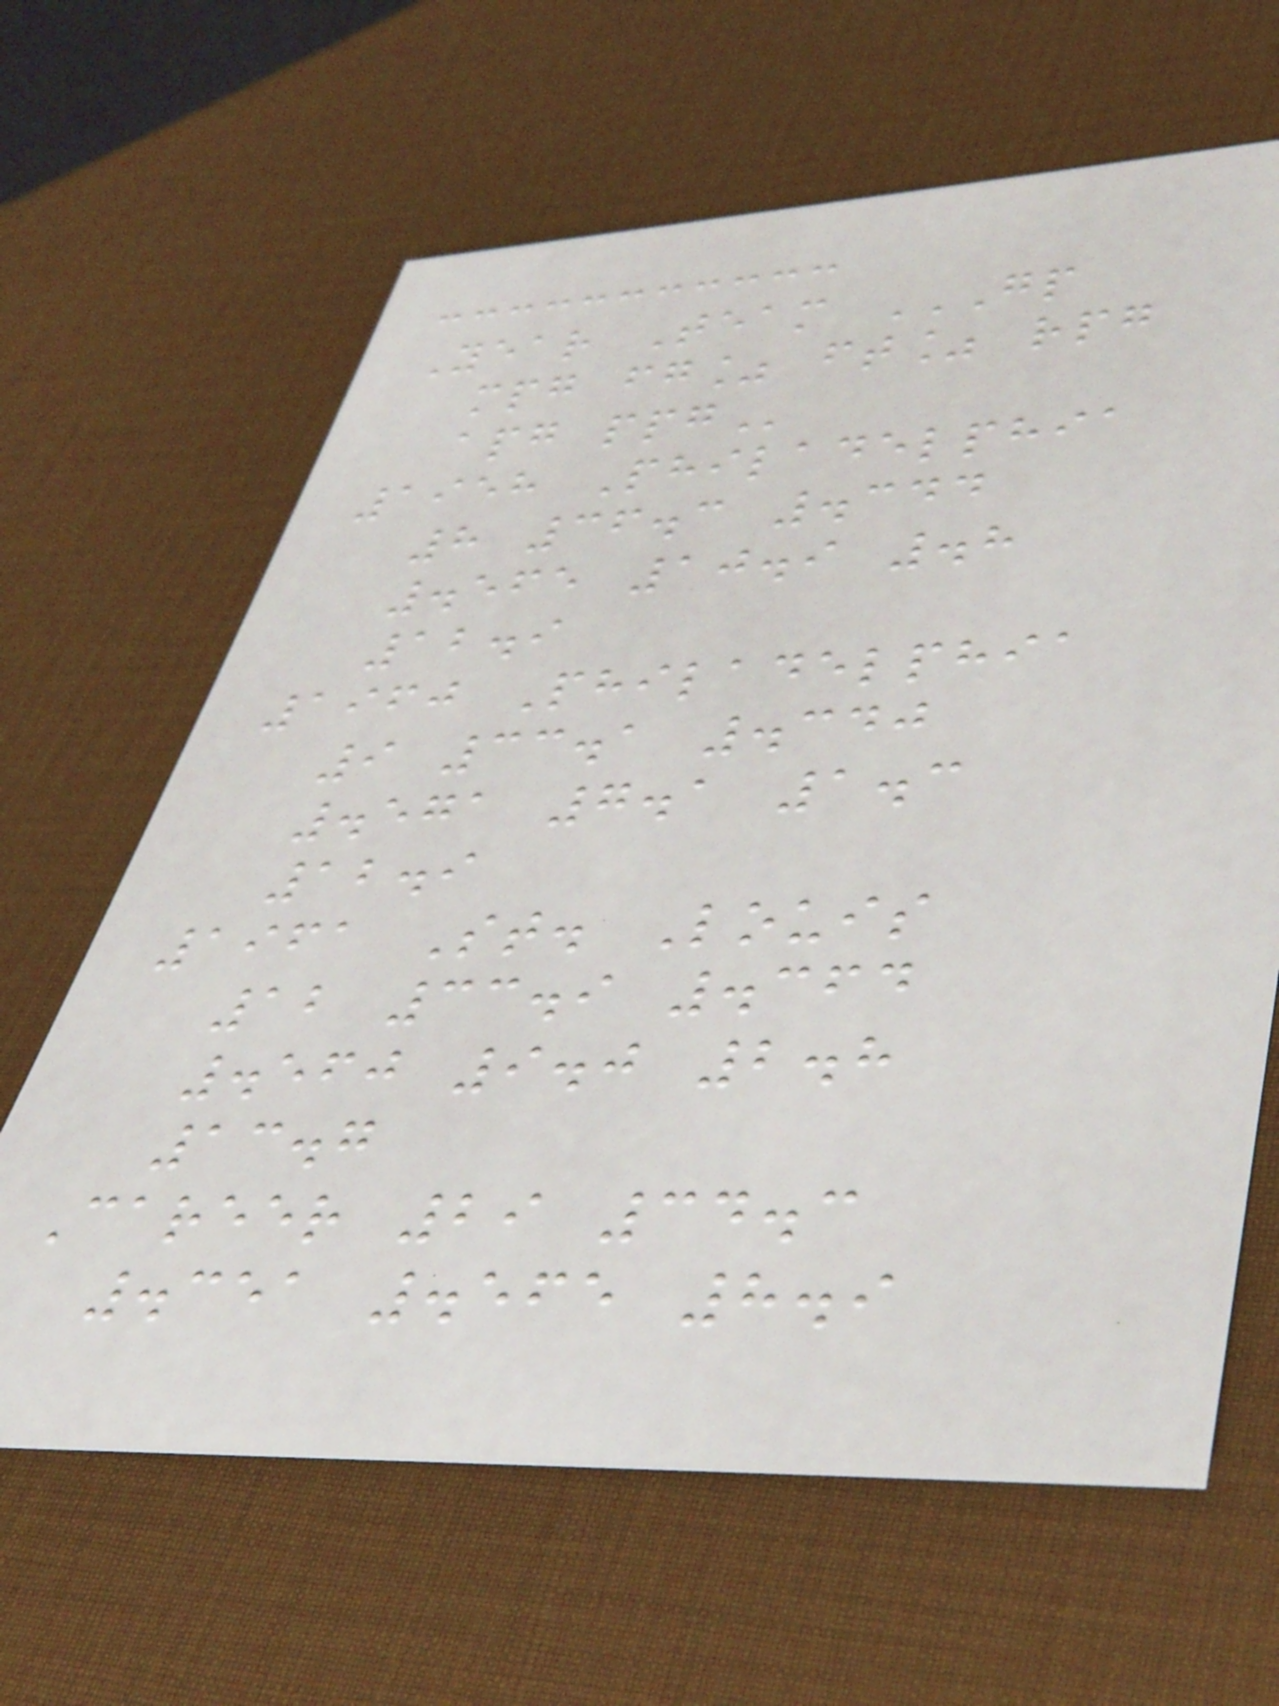Year Team GP
MPG FG% FT% RPG
APG PPG
1958 Philadelphia
8 36.3 .344
.565 10.9 .8
12.9
1960 Philadelphia
9 33.1 .340
.571 7.1 1.3
12.9
1961 St. Louis
12 33.9 .364
.560 9.0 2.8
13.7
Career 29 34.3
.351 .565 8.9
